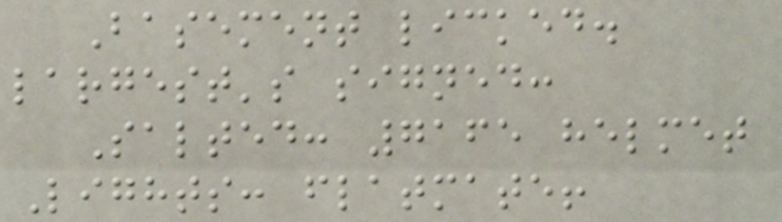Basement licked.
largest's signed:
Salted: 7165 helmet
Lights: flatmate!
